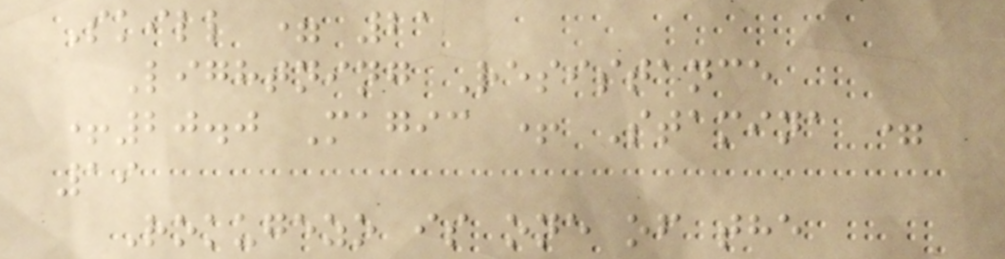Skill = 21
Lightning Resistance
+20.0 Magic + Stamina =
19
Rokugezo is one of the
